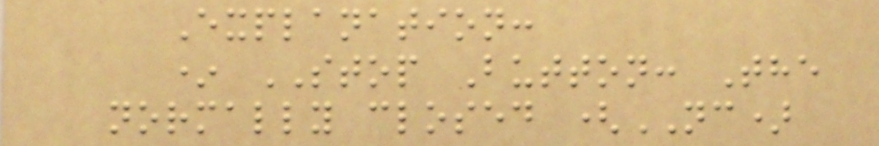Explanation:
* STOP Button: The
normally closed (NC)
